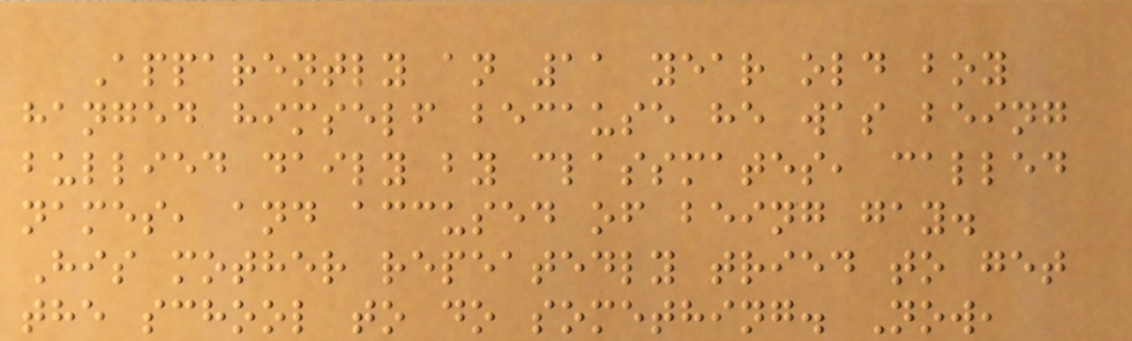Apparently an 11 year old boy
hanged himself because he was being
bullied daily by classmates, called
names, and accused of being gay.
His mother repeatedly tried to get
the school to do something. Now,
